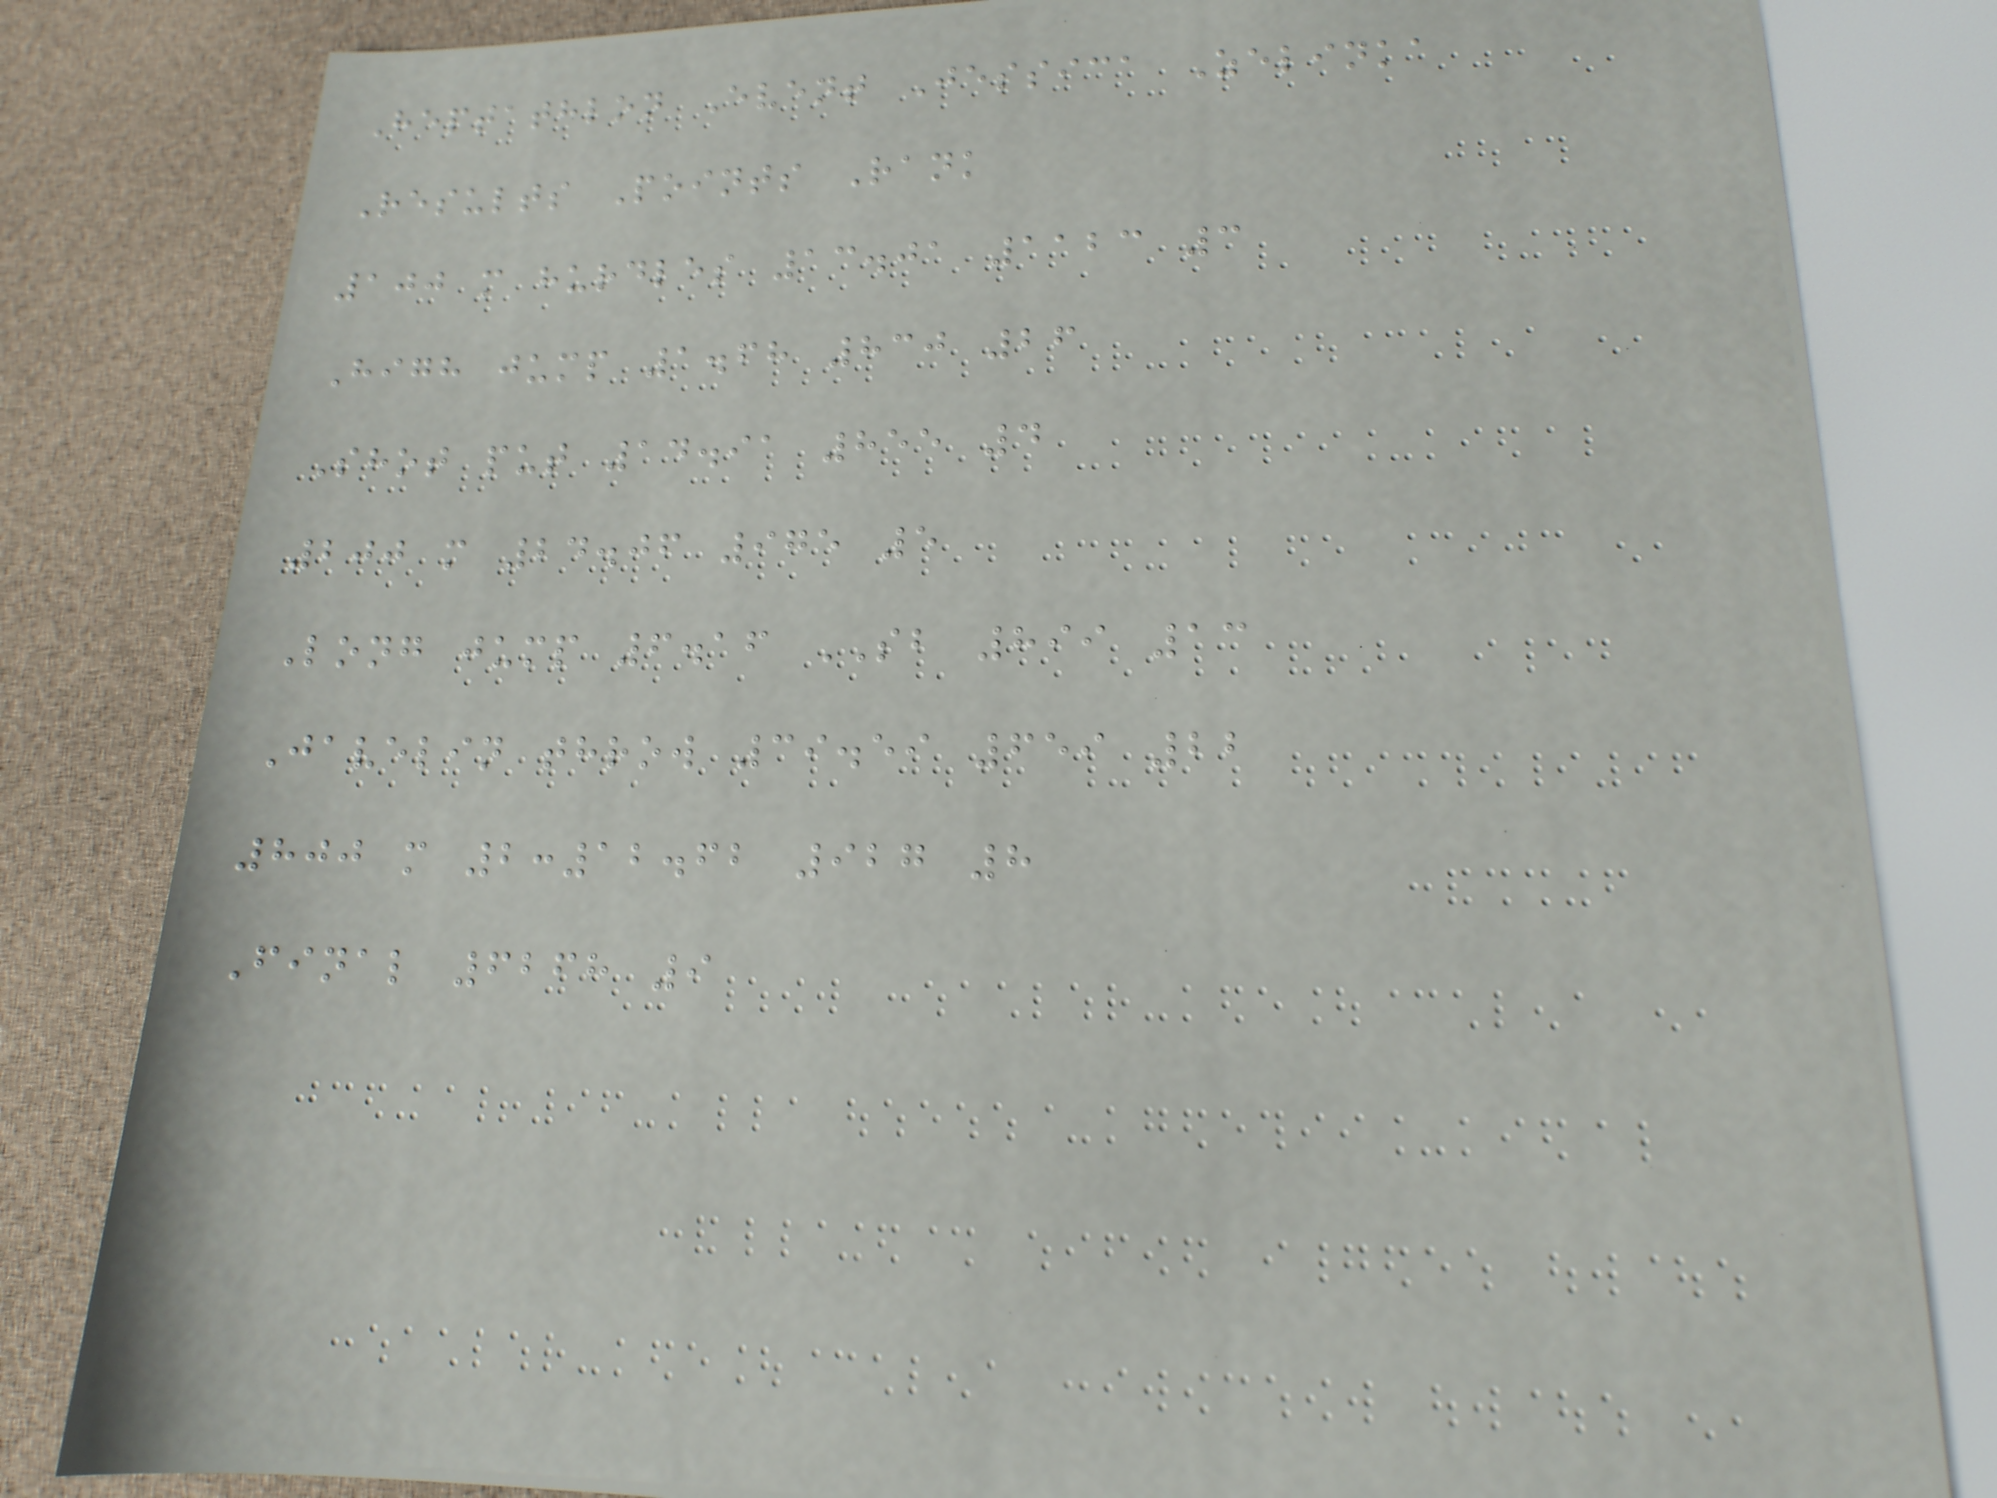Heptathlon Event Jessica Zelinka
Results Points Rank
100 m hurdles 13.01 1123 3
High jump 1.68 830 26
Shot put 14.91 855 4
200 m 24.06 975 5
Long jump 6.16 SB 899 13
Javelin throw 39.59 659 22
800 m 2:12.62 927 8
Final 6268 9
